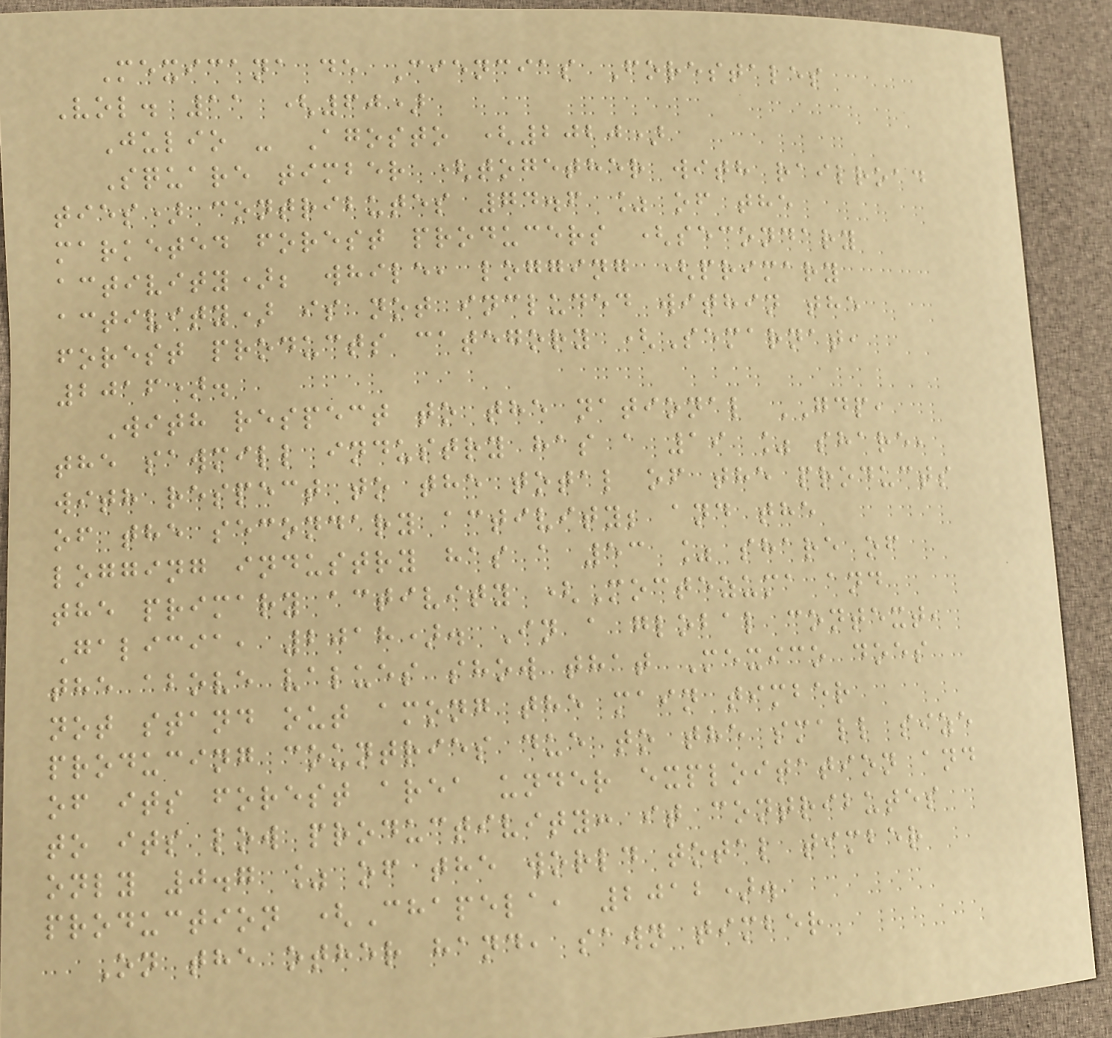Mexicana de Ciencias Forestales
Vol. 11 (60)
Julio - Agosto (2020)
Square timber (together with railroad
ties) contributes 74.6 % of the
marketed forest producers (secondary
activity); while, logging (primary
activity) is not included within the
forest products category (Semarnat,
2016).
With respect to the national GDP,
the sawmill industry has a 19 % share,
with respect to the total of the products
of the secondary activity; and the
logging industry has a 53 % share of
the primary activity (Moctezuma and
Galicia, 2018). In a global context,
the above values show that Mexico does
not stand out among the main timber
producing countries due to the small size
of its forest area under exploitation and
to its low productivity: it contributes
only 0.7 % of the world total timber
production (Chapela, 2012).
On the other hand, sawn timber
